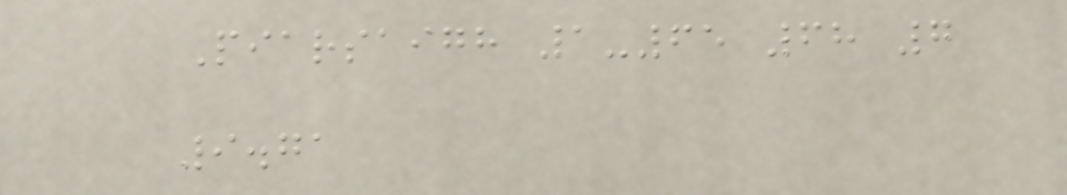Piarsaigh 1-65 68 7
9.71
